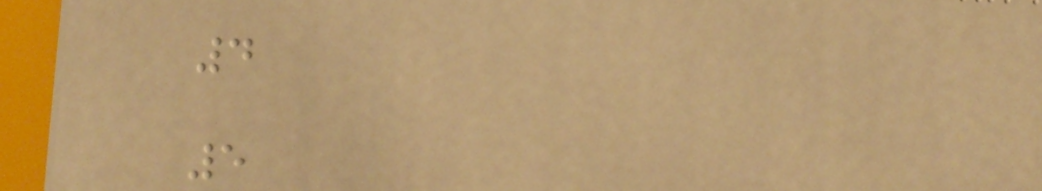4
5
